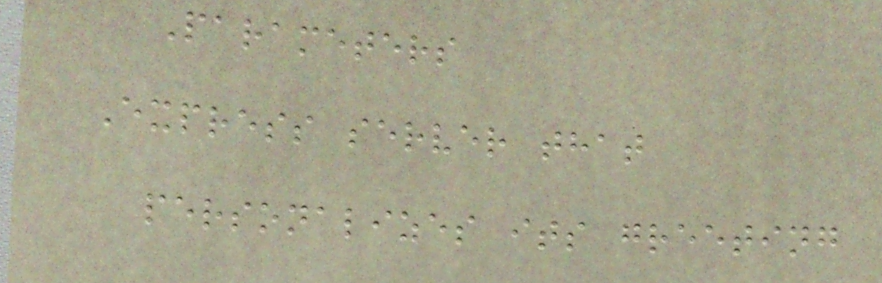Parameters
Express server that
personalizes its greeting
